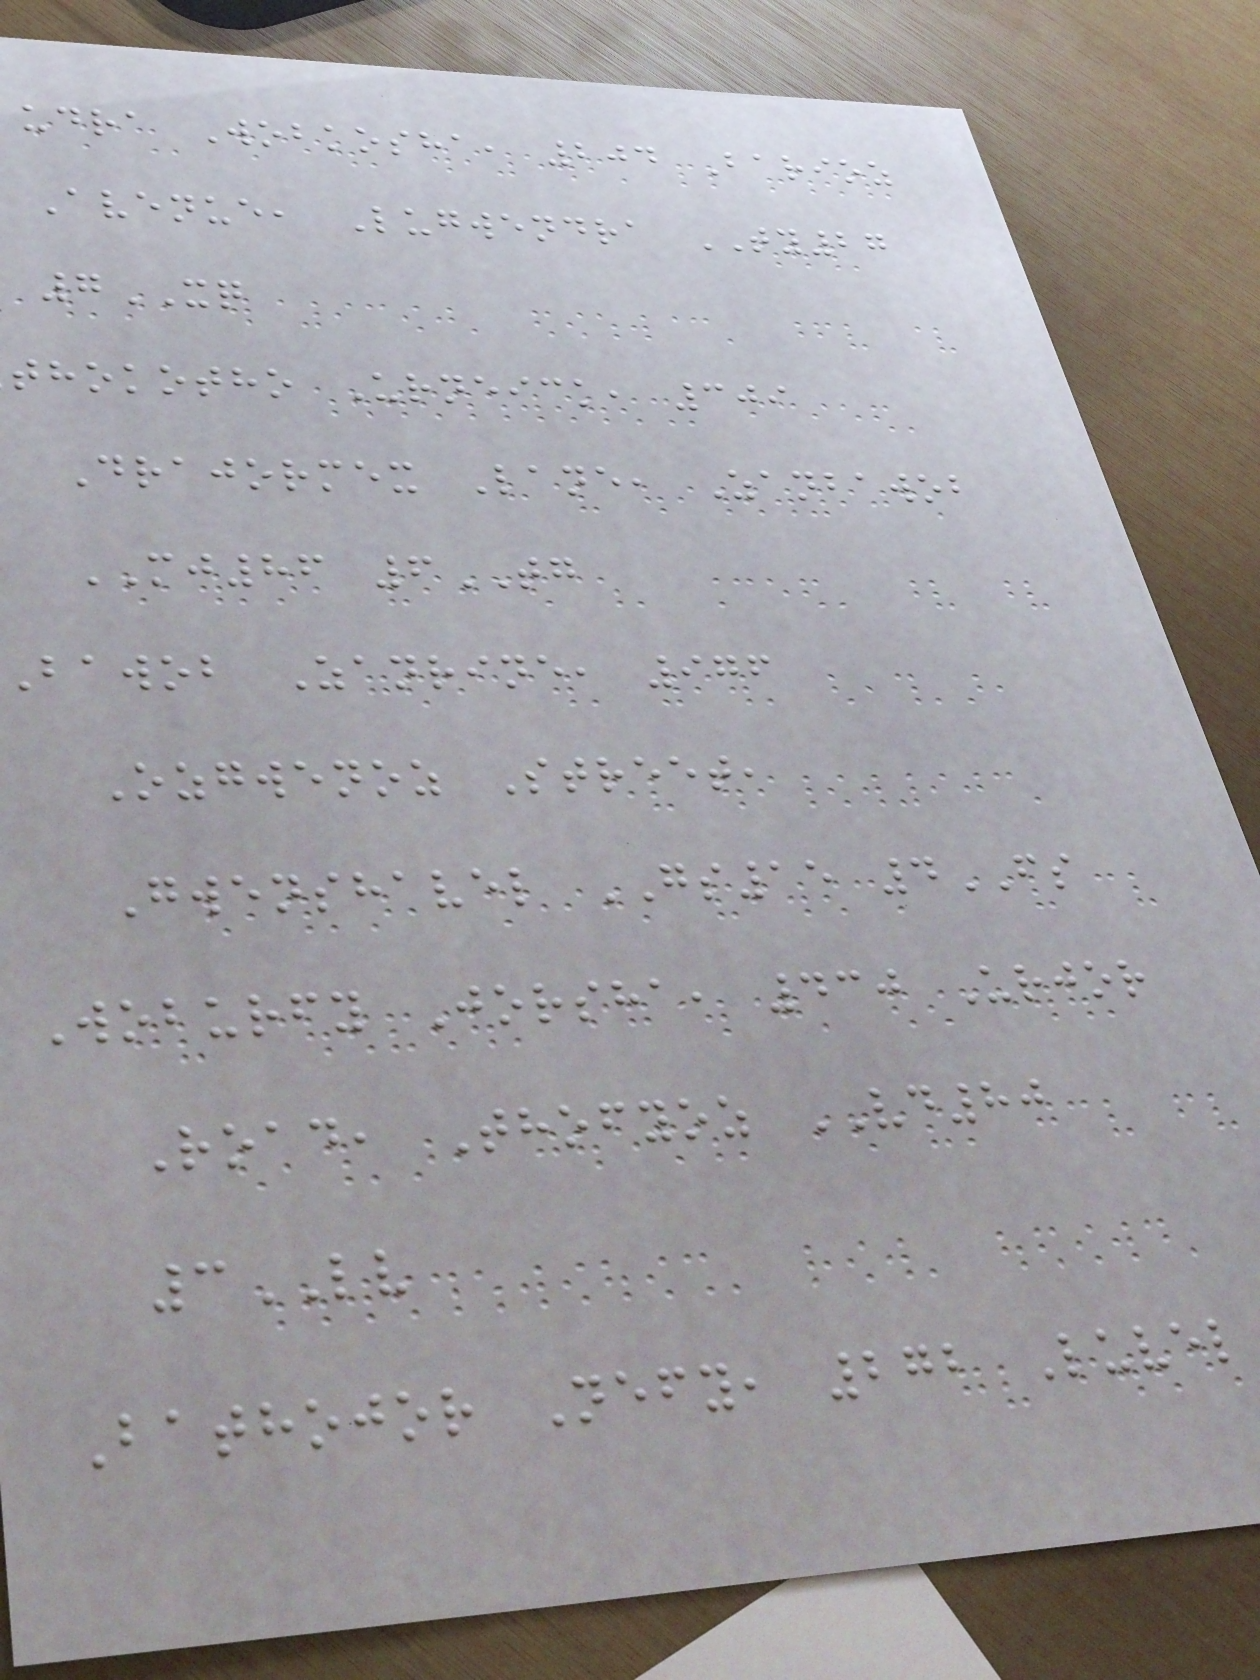udra Wobkosha, 204 Barioz
Avenue, Lugwendra TY27
7XQ
thokotho Urneick, 309
Drajormex Lane, Zanbawob
MJ86 6TG
bawob Zanrine, 976
Ozgwenoz Street,
Gwenshavel GS15 4FS
Woburfy Jorsha, 430 Urjor
Road, Thofyoz VD80
3LV
Bathojor Nefy, 272 Luvel
